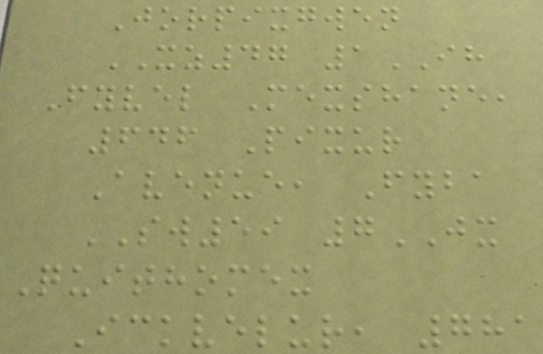Jorpixgwen
XZ47 1IH
Fyvel Mexshane,
646 Pixur
Avenue, Fyba
SW59 7JX
Quithomex
Ickvelur, 781
